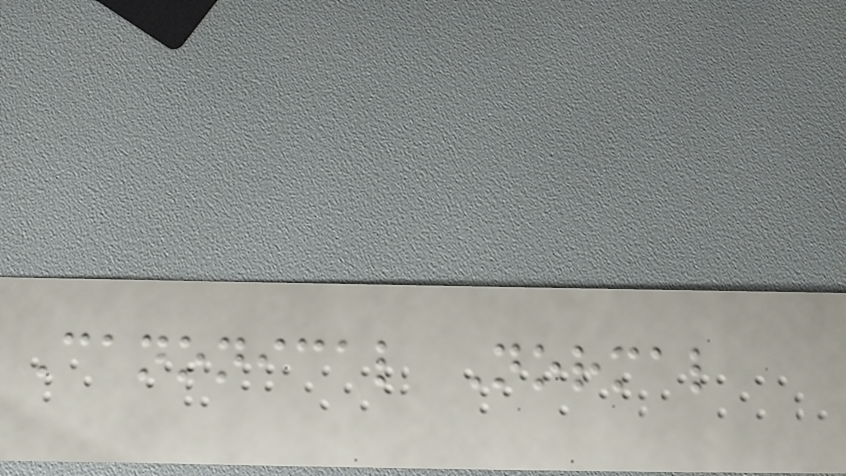Canonical Normal
